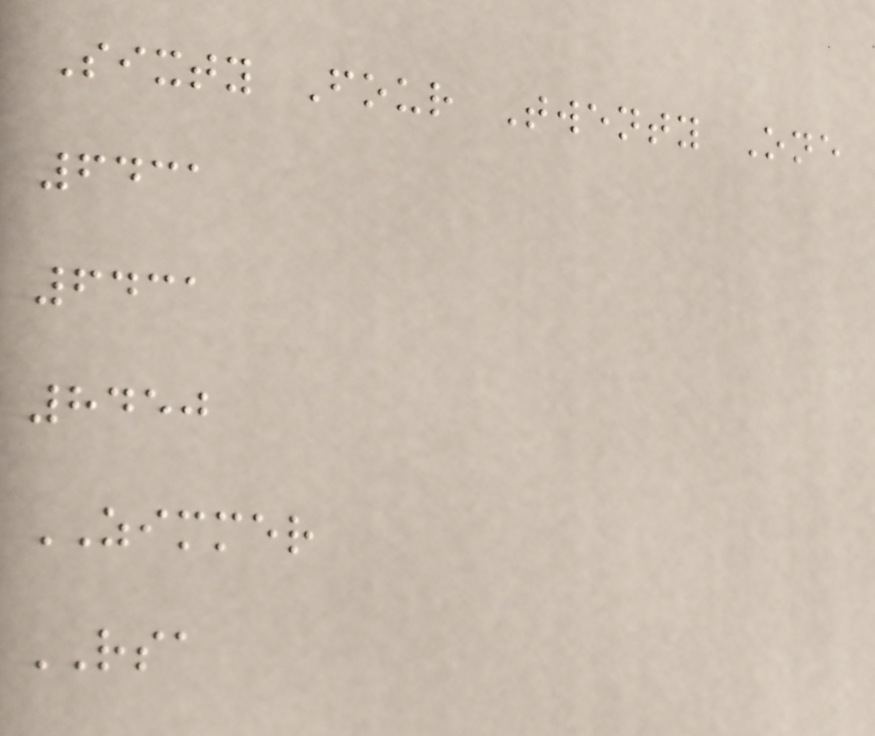Sixty Four Twenty One
6431
6431
8450
ZIMMER
RSA
